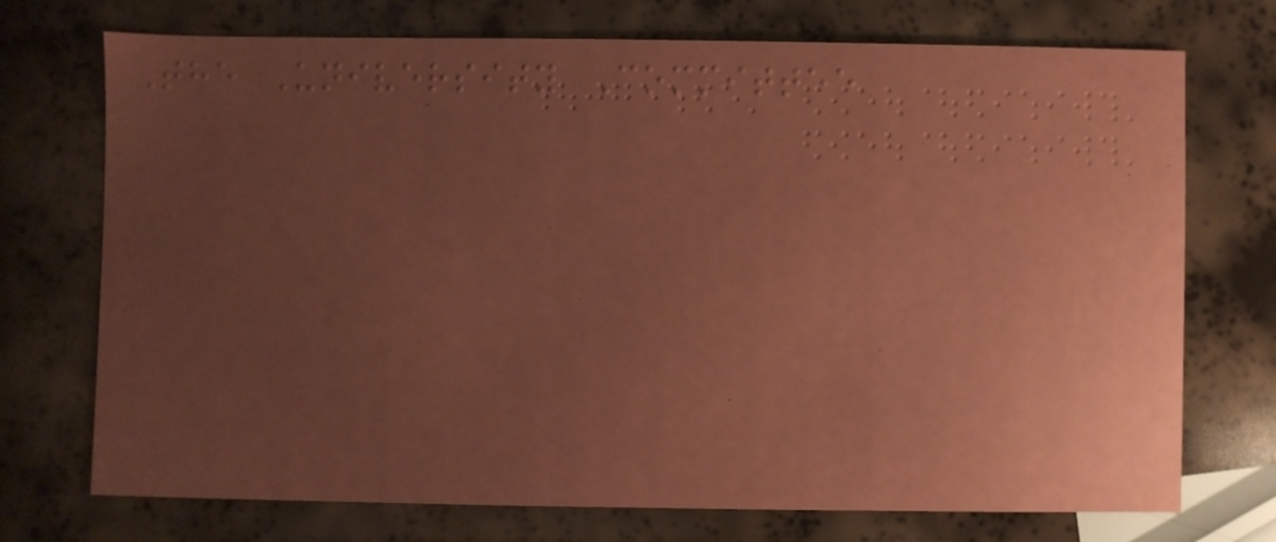The University Committee
